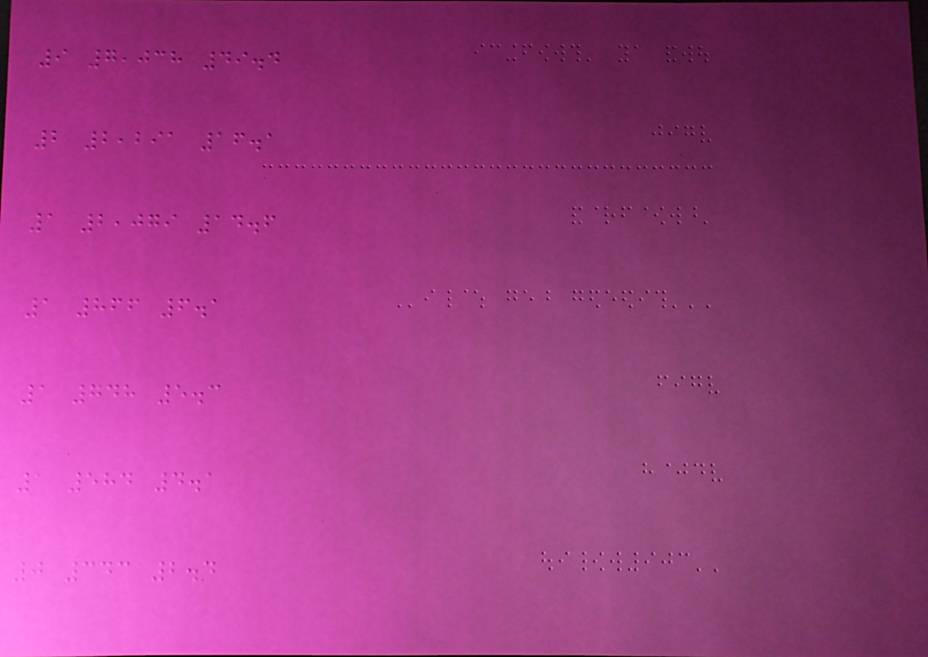9 7,038 49.4
2 2,291 16.1
1 2,079 14.6
1 866 6.1
1 748 5.3
1 584 4.1
0 343 2.4
